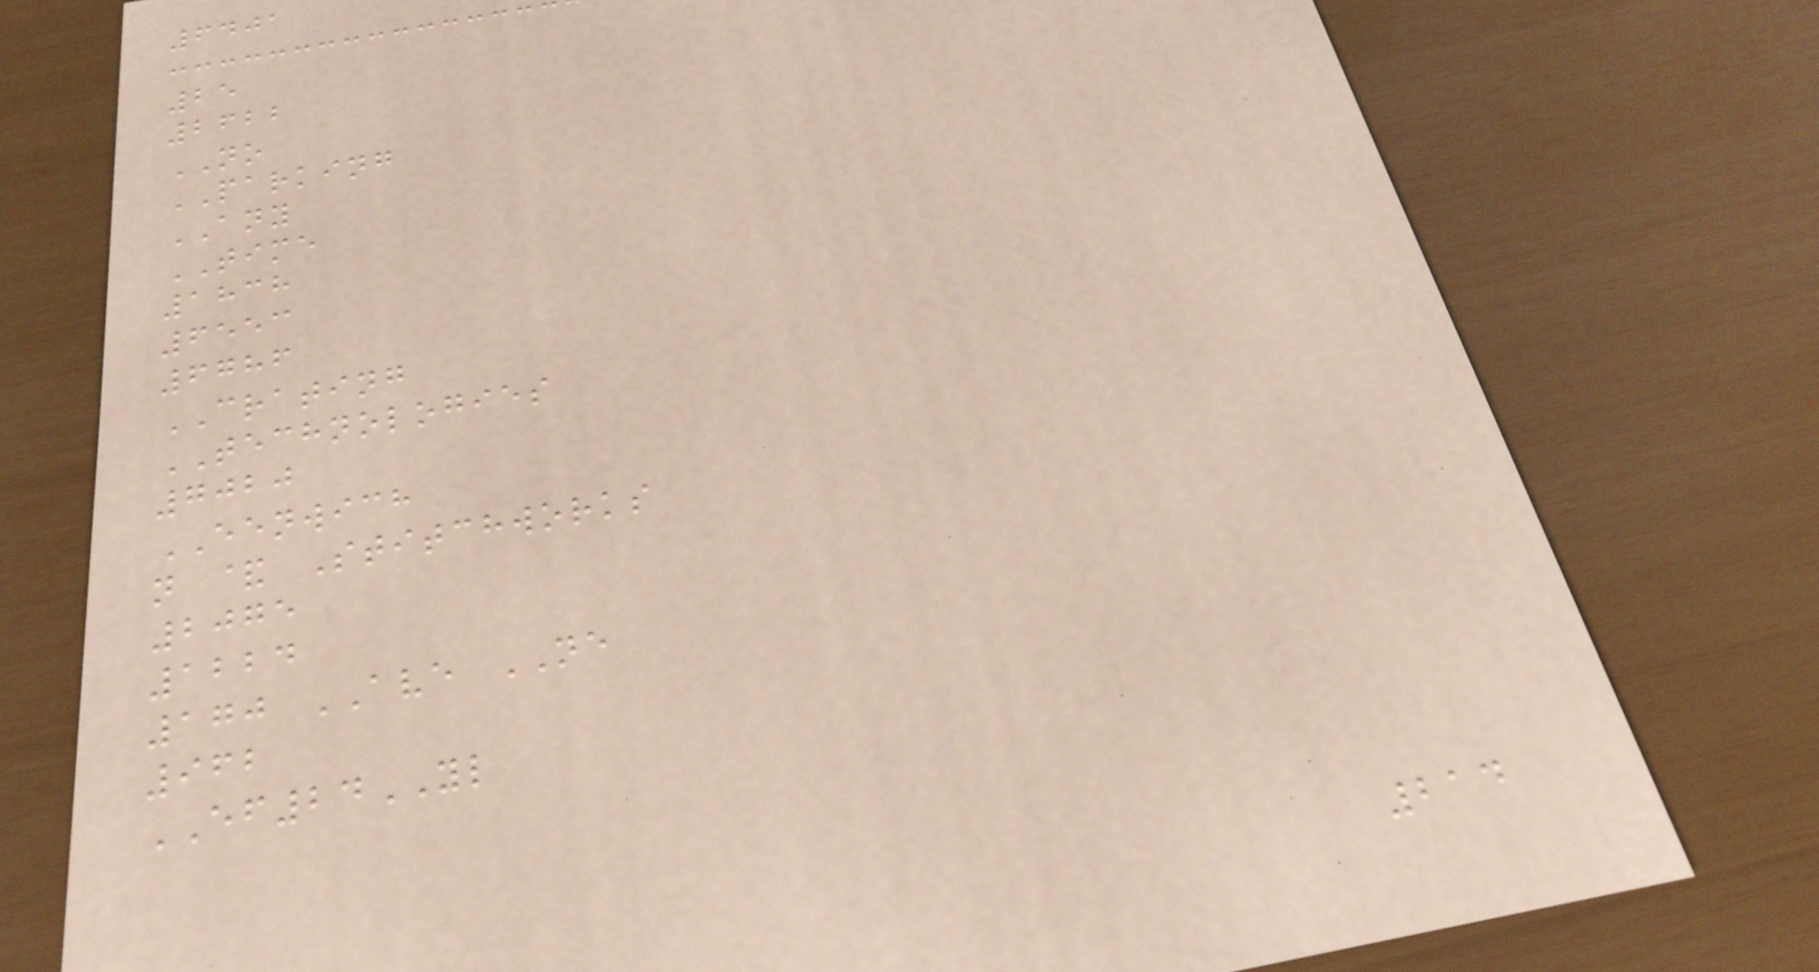6401
25
2622
NO
PARKING
ANY
TIME
1838
6553
6786
CRATING
TECHNOLOGIES
7020
EENWICH
n & Stitchworks
2075
1224
170 AVE NE
962
EF24YL
214
